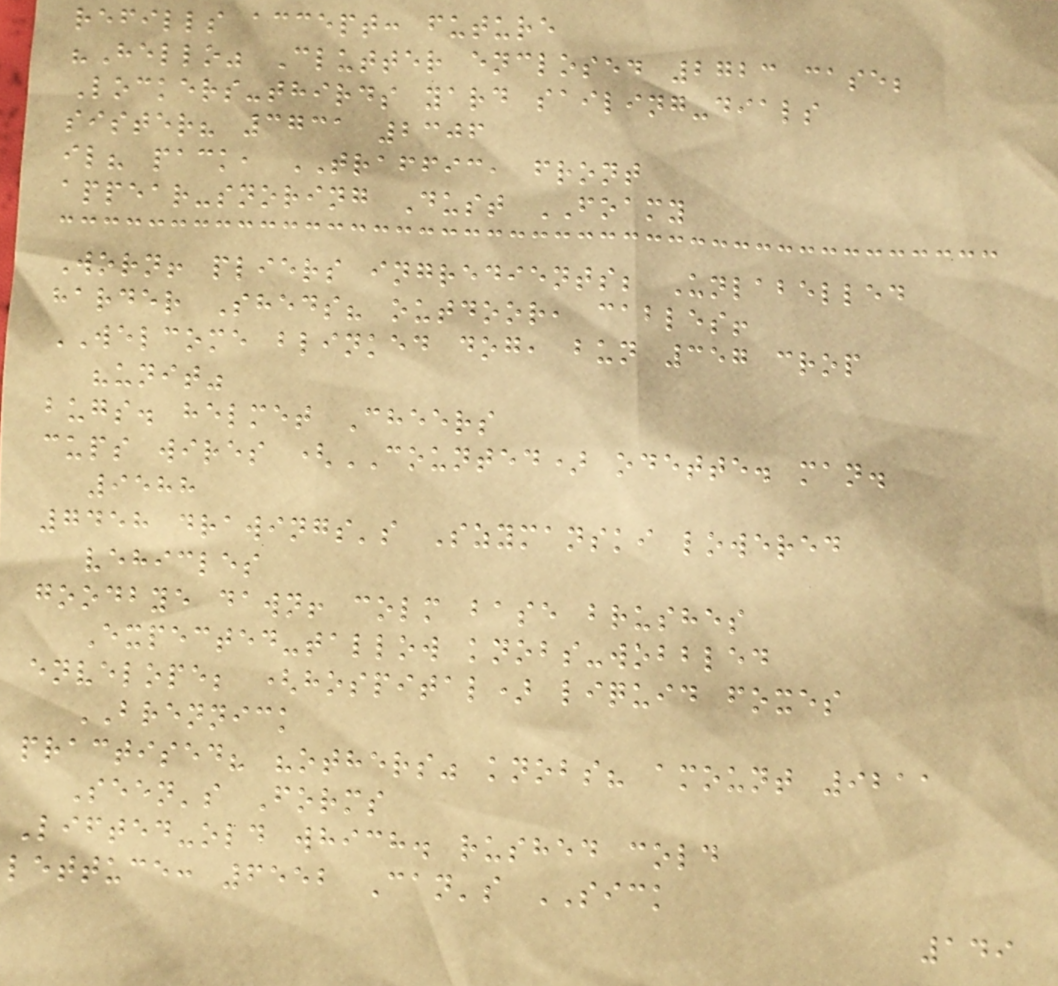refills accept: future
"Hello" Clutter enclosed 2723 case;
Lockers-thirds yard sailing-dials
sister? 3731 2306
il? pack, TRAFFIC, front
appear-snoring Dust FOAMY
Worn! pliers ingredients; Unlabelled
harder Sheds? outdoor, cables!
WELCOME blinked dog, bun 357 crop
"unit"
bugs. helmet Cheers
cups wires (COUNTED) odette. man.
9588
7458 drawings's Szymanski lowered
vehicles
goodbye dawn! colm base brushes
Expected-tallow knobs-wobbled
envelope; (hospital) liquid foxes
BRENNICK
practised? "others" knobs? amount 9211
Seen's Forms
Lifted-old which. rushed cold
lettuce: 6552 Can's SICK
149
